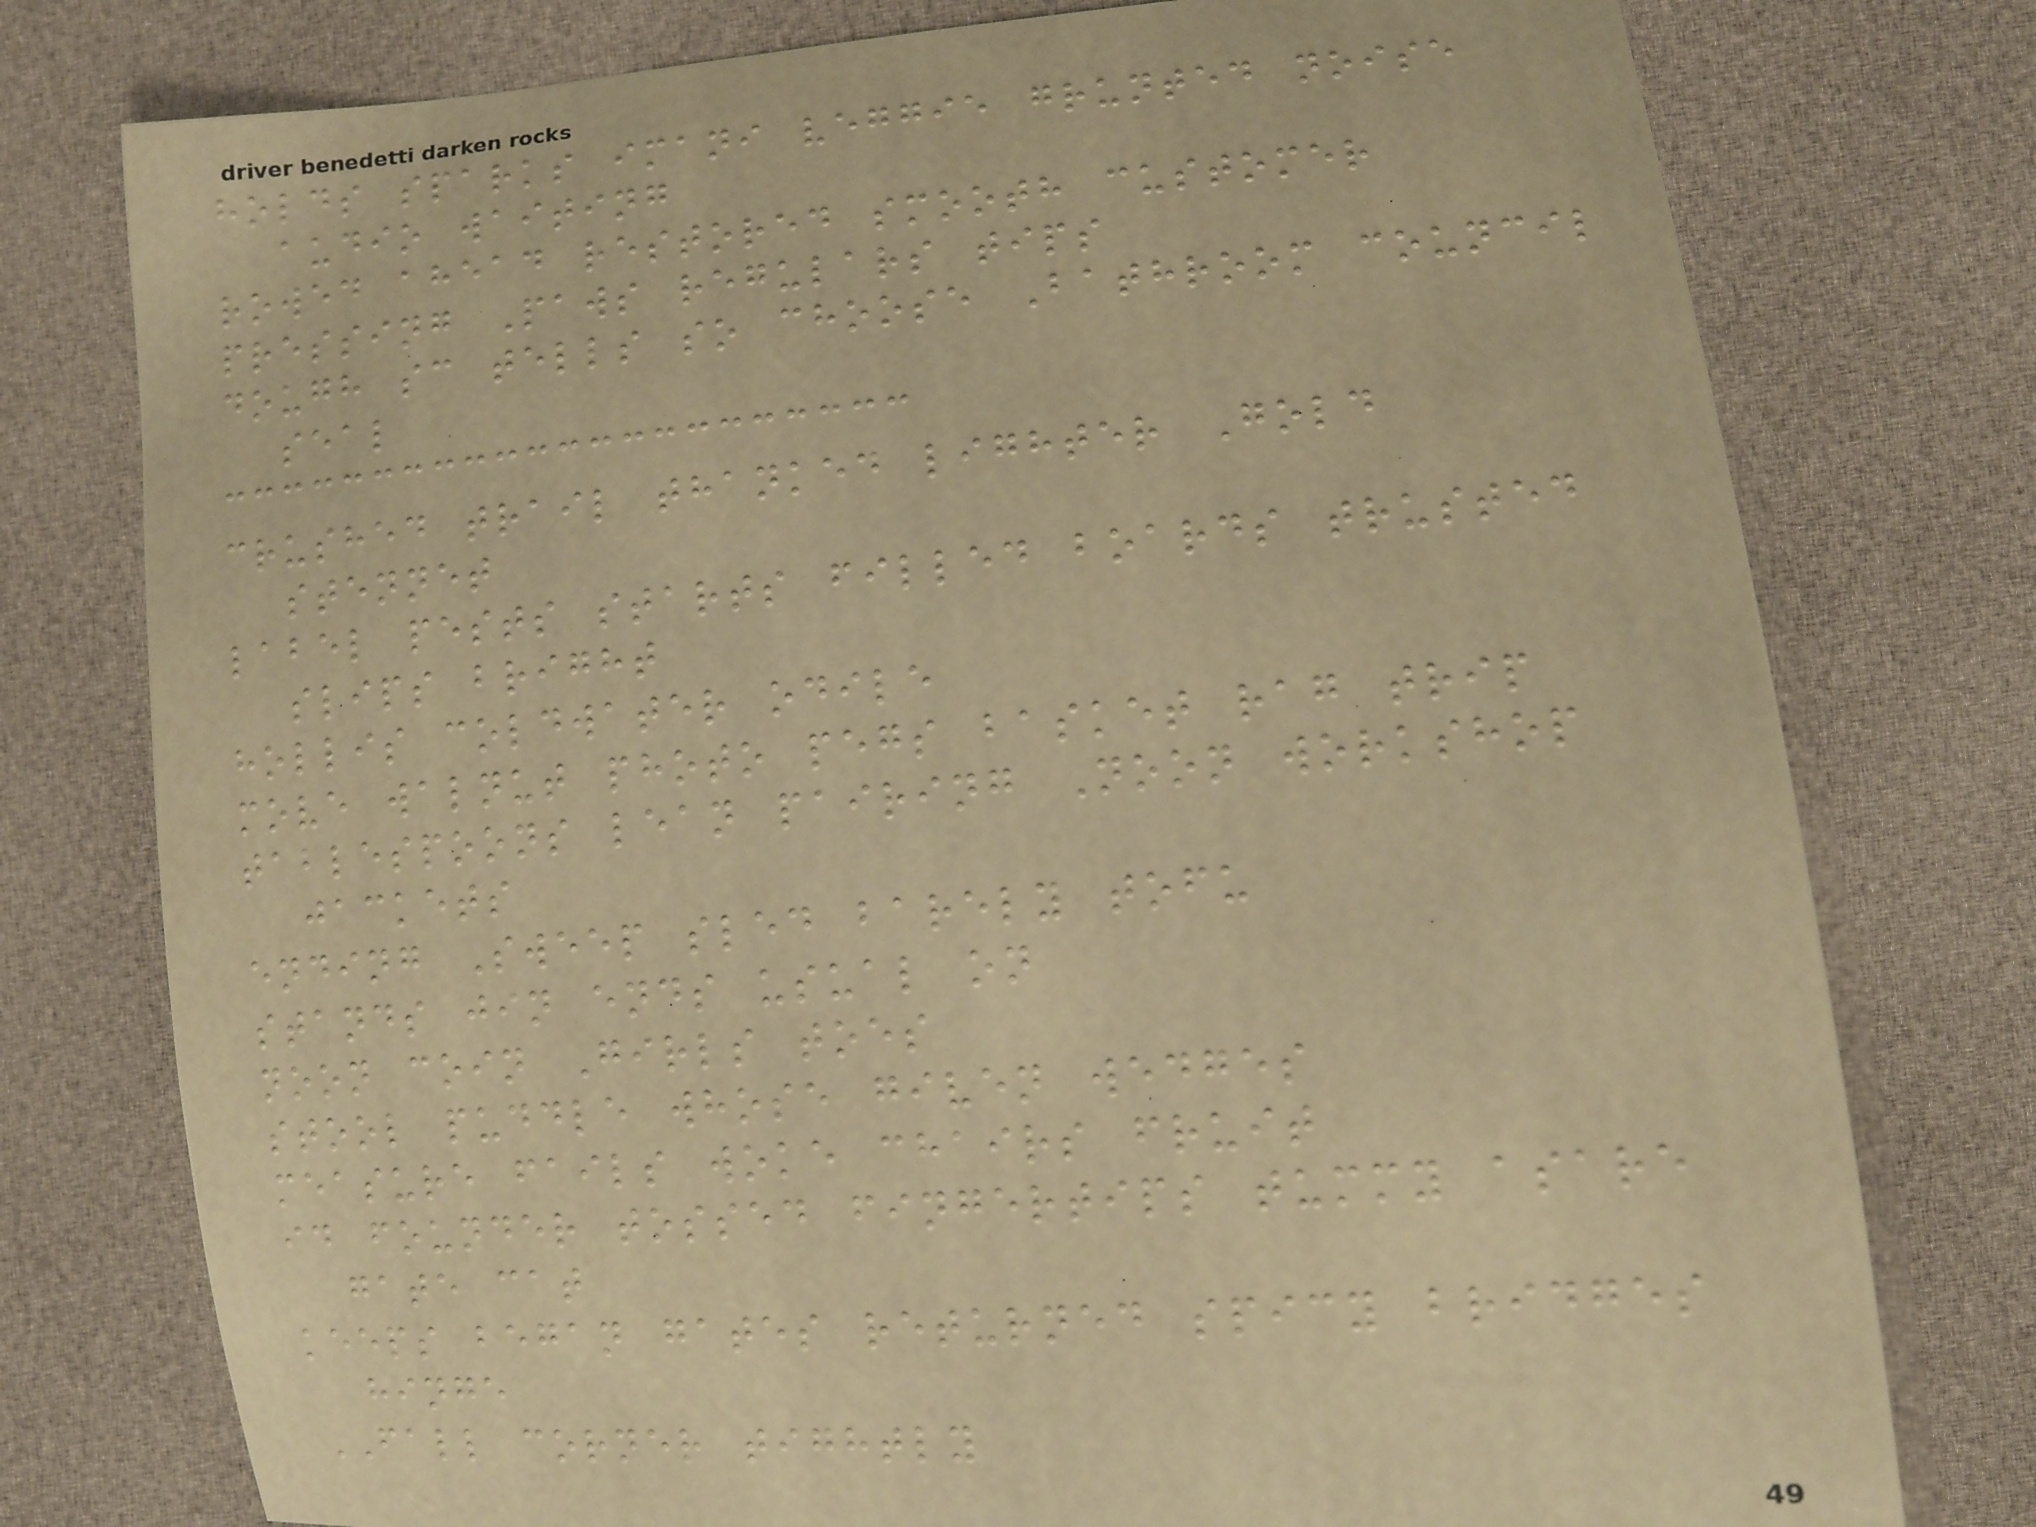holds sparks imani veggie grunted noise
audio waiting
rowed ahead restored smooth customer
pressing Paws regulars tips
dough sc tells so choose Bathroom council
seal
crushed trail thanked lighter Gold
stennet
label pests starts filled boards trusted
slips bright
hollis coldwater odile
move walnut photo pegs basket rag trip
tablespoons lean pairing Noon workshop
jackets
ending Sweep sled barely tofu
stands jin ends usual on
noon coin Girls toes
stool puddle whose given wedges
measure fails woke chairs fruit
id founder tossed fingertips tummy asare
gate cat
keeps began gates returned spicy bridges
hinge
FALL corner tightly
